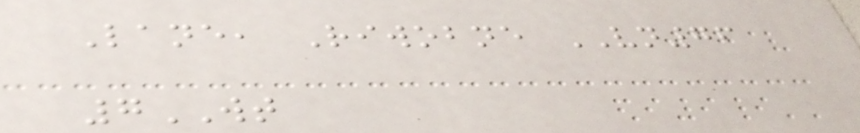Lane, Riwobne VN76
7WT
